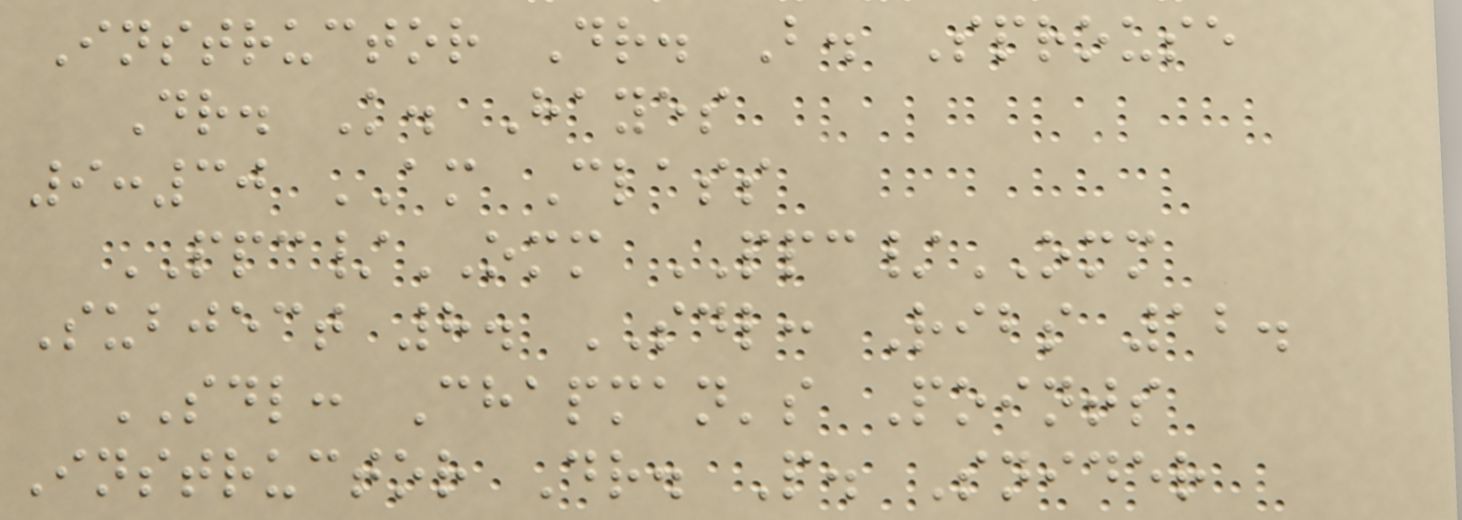Instructor Dr. B. Sprouse
Dr. K. Hayes
9:30 AM Class
PPC/OMM PPC/OMM
Subject 8. SDL: Ribs 12.
SDL: Chapman's Points
Instructor Dr. P. Snider
